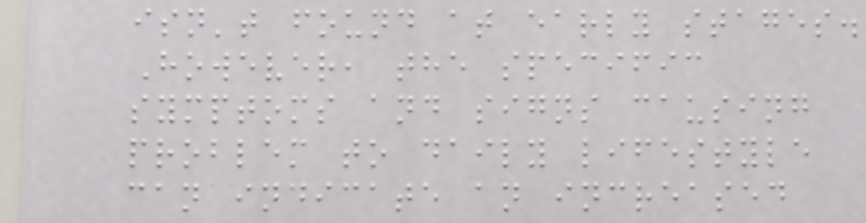isn't found at early stages.
However, the specific
symptoms and signs causing
problem to daily lifestyle
can indicate an increased
